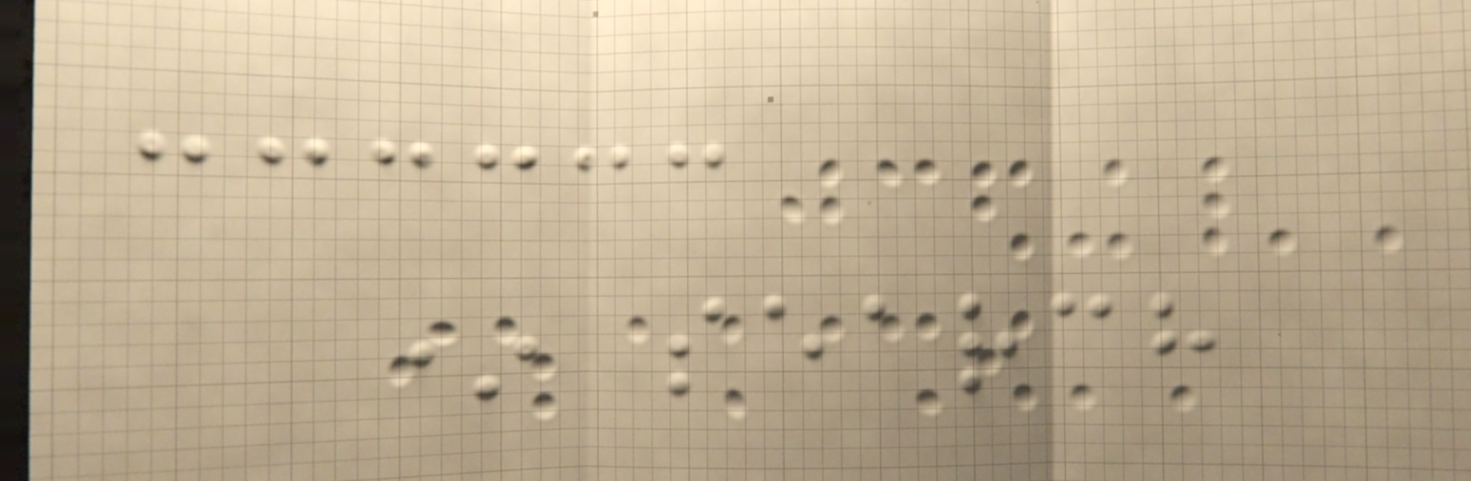* search
